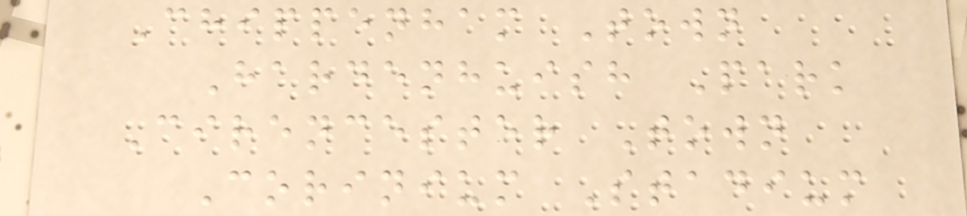Chippenham Town
Hardenhuish Park
Cirencester Town
Corinium Stadium
